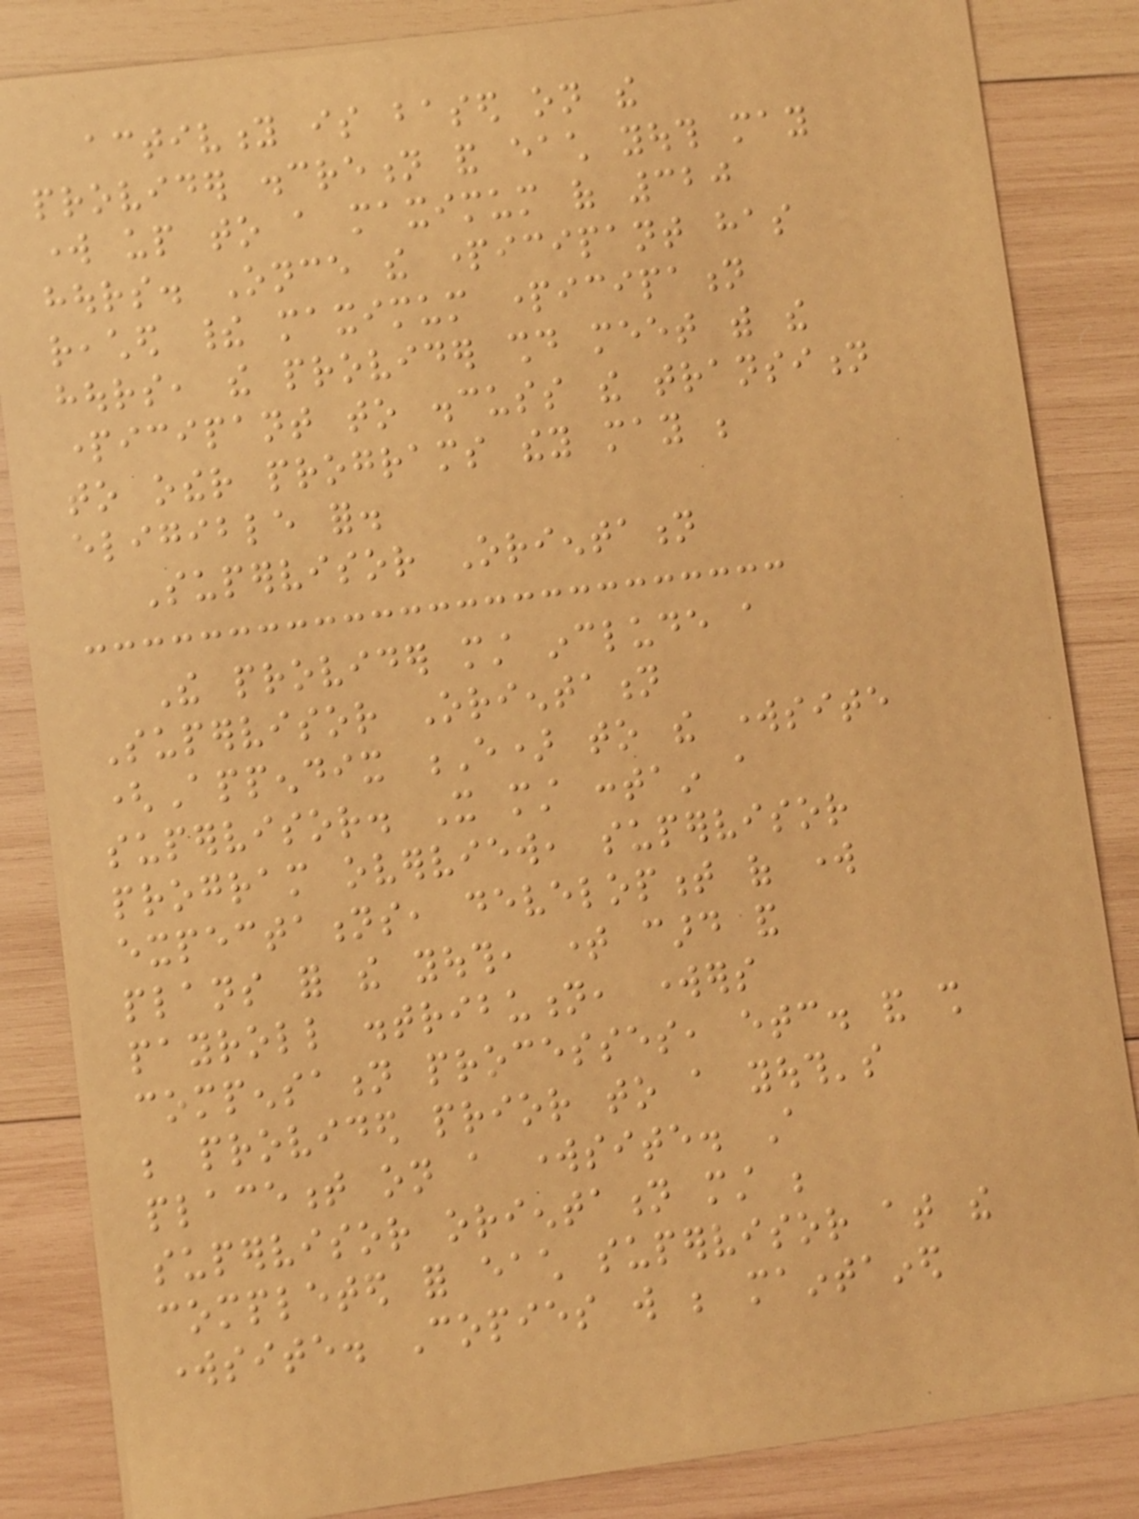activity is based on the
provider discretion and each youth may
work up to a maximum of 320
hours. Once the participant has
reached their maximum participation
hours, the provider should meet with the
participant to discuss the transition
to other programs they may be
eligible for.
Supervisor Orientation
The provider must include a
Supervisor Orientation
(Appendix E) to the worksite
supervisor. It must contain a
program overview, supervisor
expectations, development of work
plans for the youth, time card and
payroll distribution, workers
compensation processes, etc. and shall
be provided prior to a youth's
placement on a worksite. A
supervisor orientation must be
completed for each supervisor at the
worksite. Copies will be maintained
